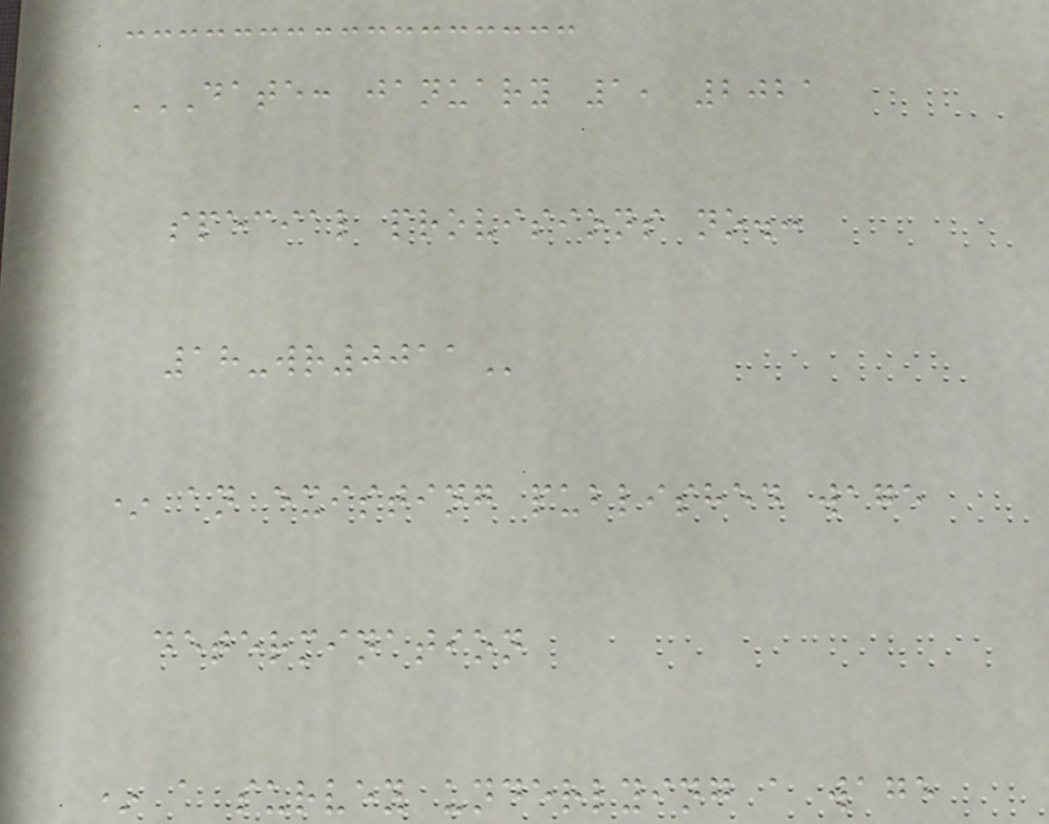DATE: JANUARY 1, 2021
SPECIAL PROVISIONS NO.:
18-WR0011
* an existing published wage
determination
* a survey underlying a wage
